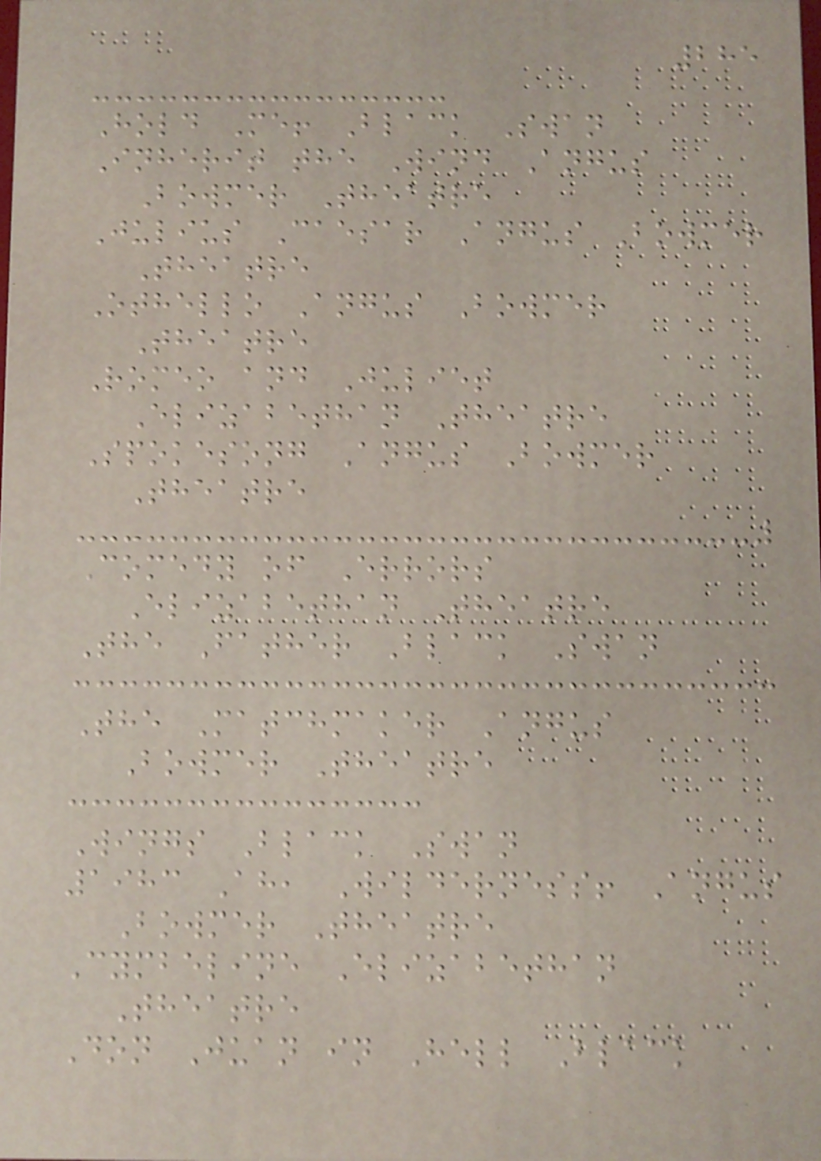285
Hold Me! Black Swan
Inherit the Wind Angus
Bowmer Theatre
Julius Caesar Angus Bowmer
Theatre
Othello Angus Bowmer
Theatre
Romeo and Juliet
Elizabethan Theatre
Spokesong Angus Bowmer
Theatre
Comedy of Errors
Elizabethan Theatre
The Father Black Swan
The Matchmaker Angus
Bowmer Theatre
Wings Black Swan
1983 Ah, Wilderness! Angus
Bowmer Theatre
Cymbeline Elizabethan
Theatre
Don Juan in Hell Black
